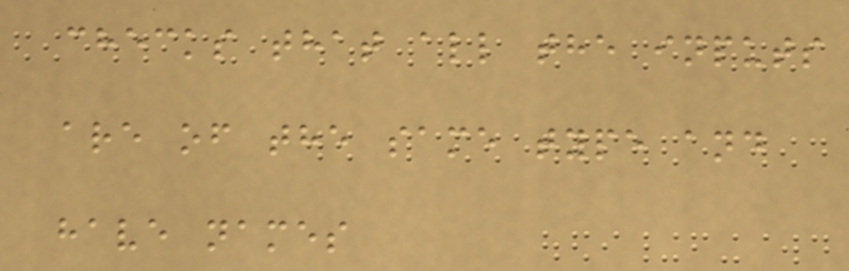checks that all the inputs
are of the same type and
have names
